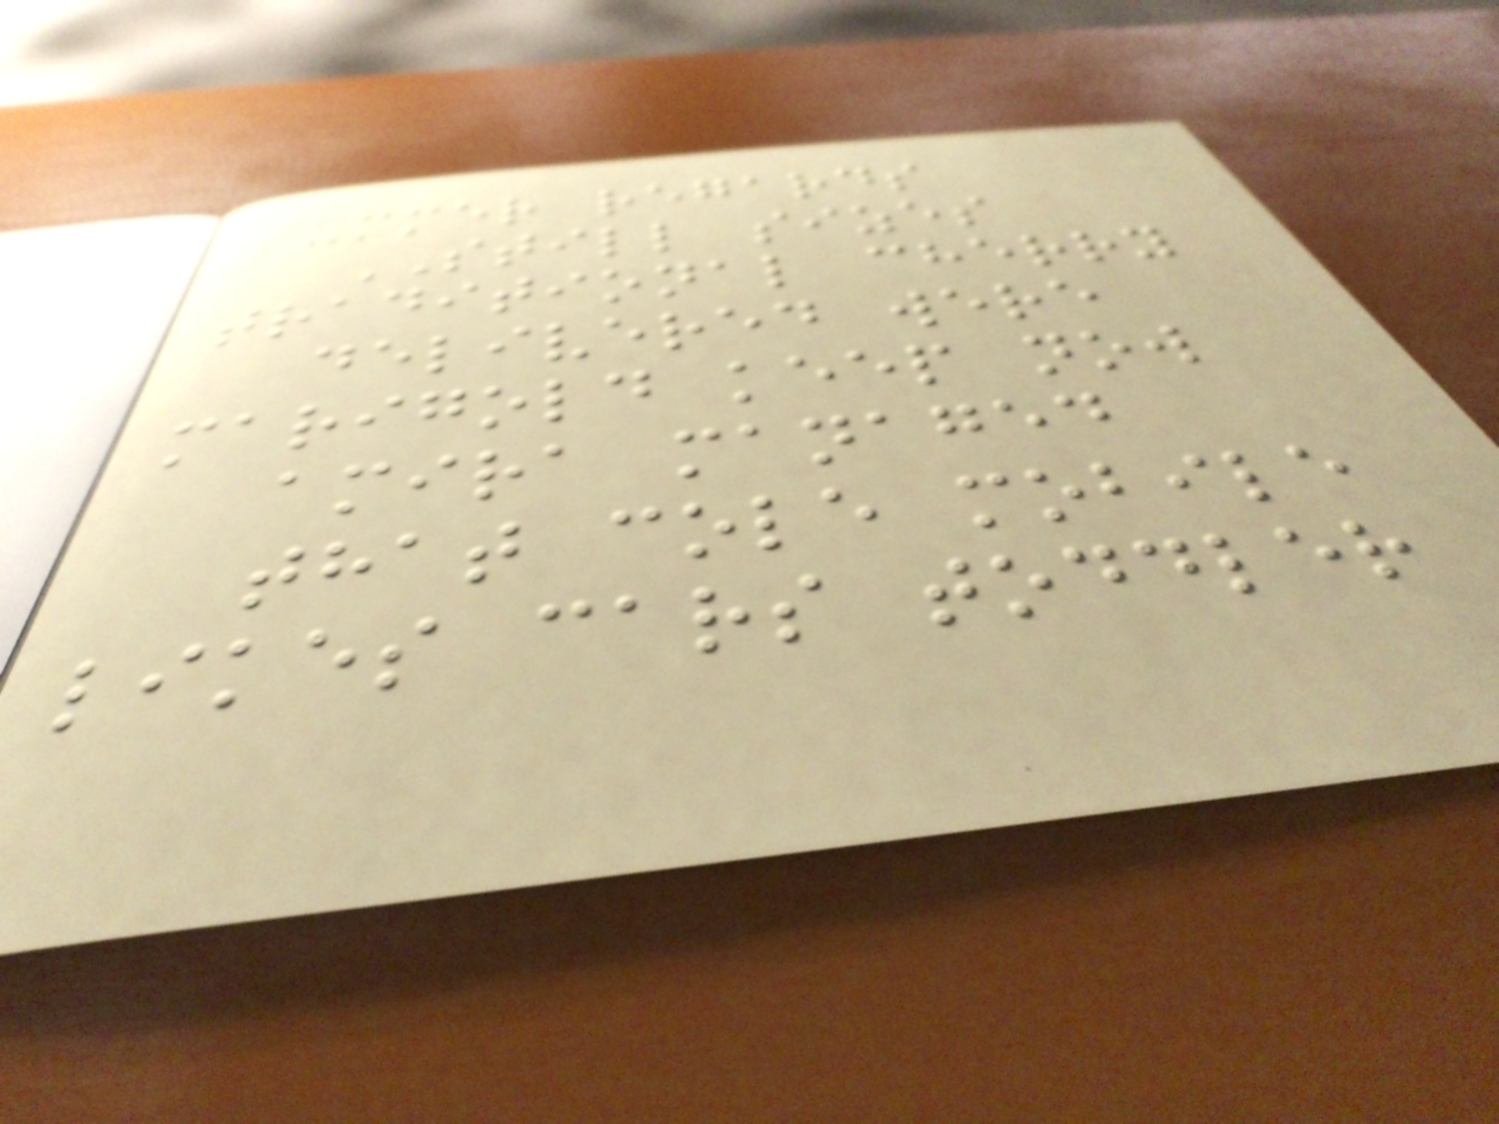summer regards
STILL sizes
traditional cherry
delivered were
marigold keep now
amira managed
that cole mobile
likes cars toddler
